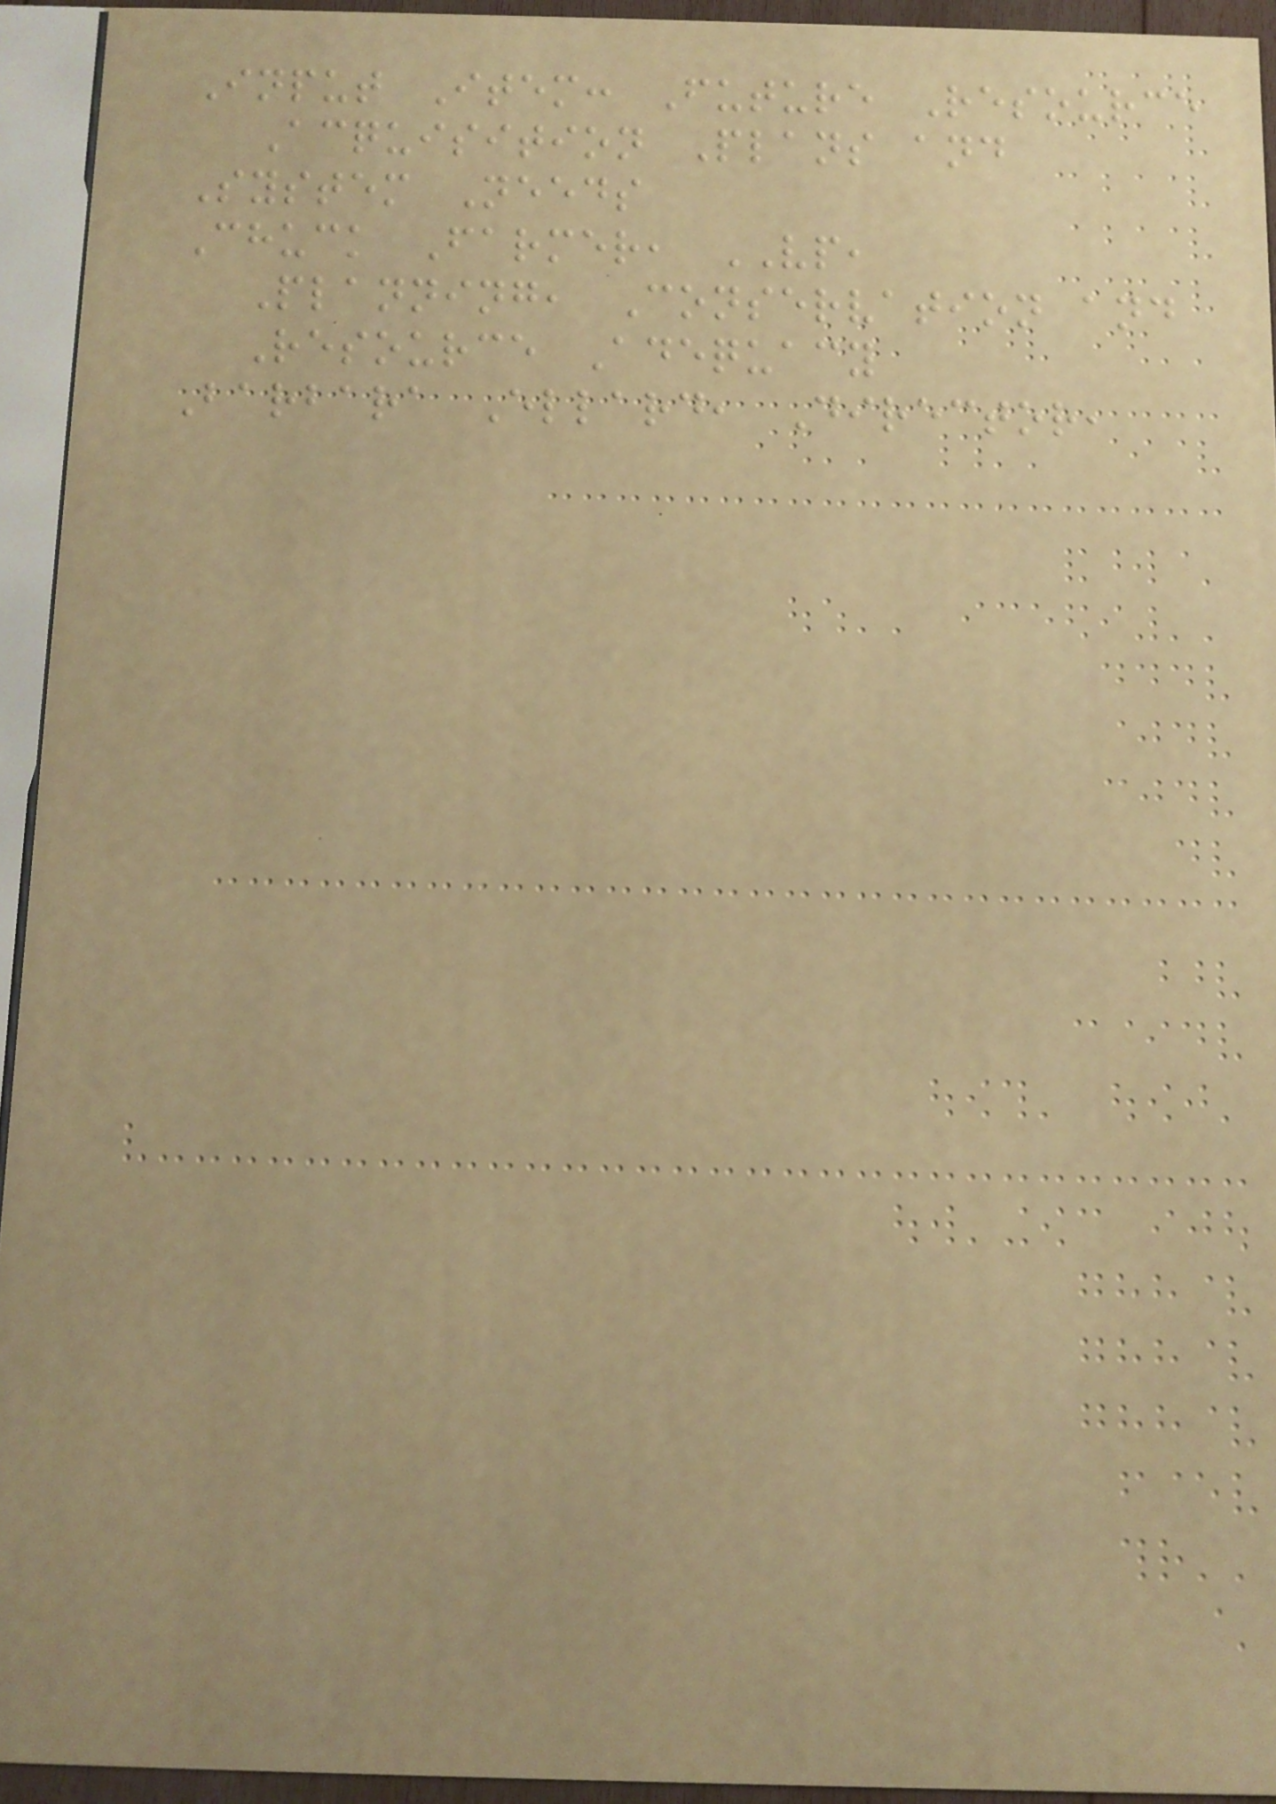Input Item: Future Resource
Acquisition Plans and
System Needs
Chuck Farmer, VP,
Planning, Conservation and
Resource Adequacy
Barbara Ellard, Director,
